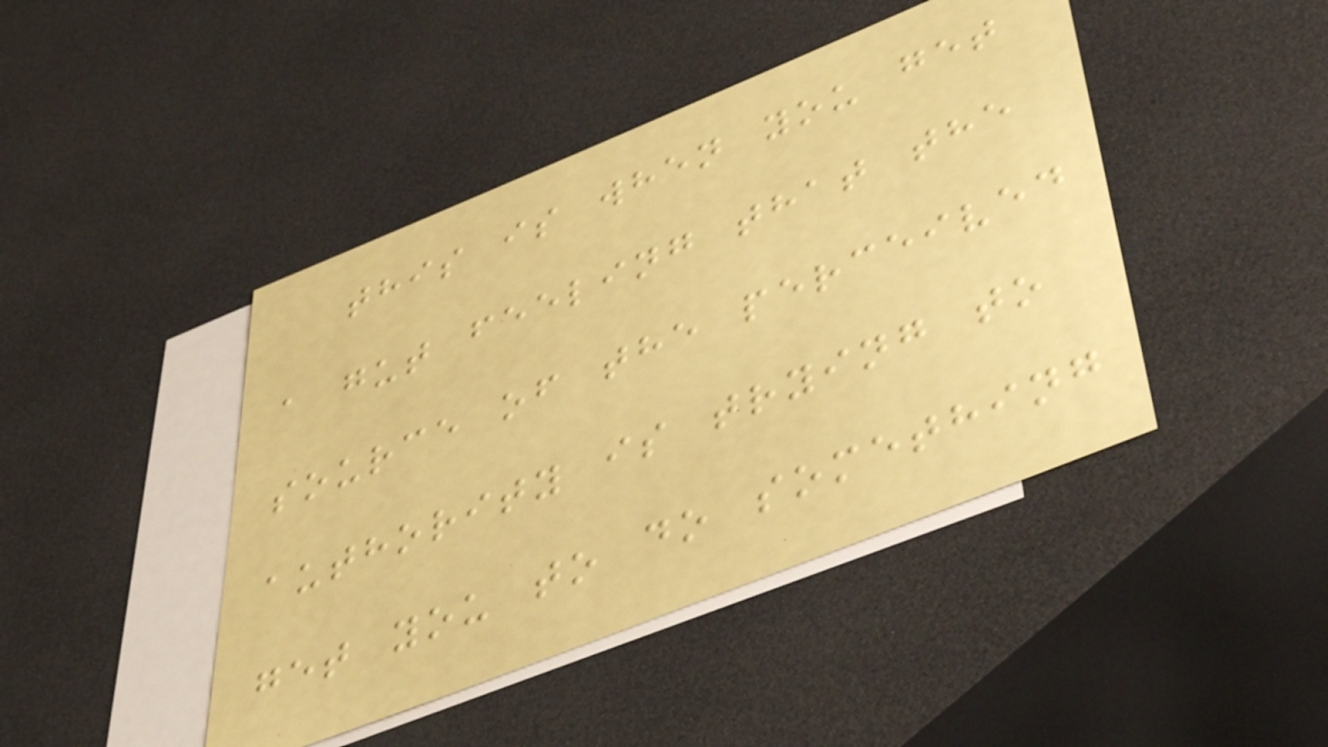this is when you get
a gut feeling that the
source of the perceived
authority is trying to
get you to do something
